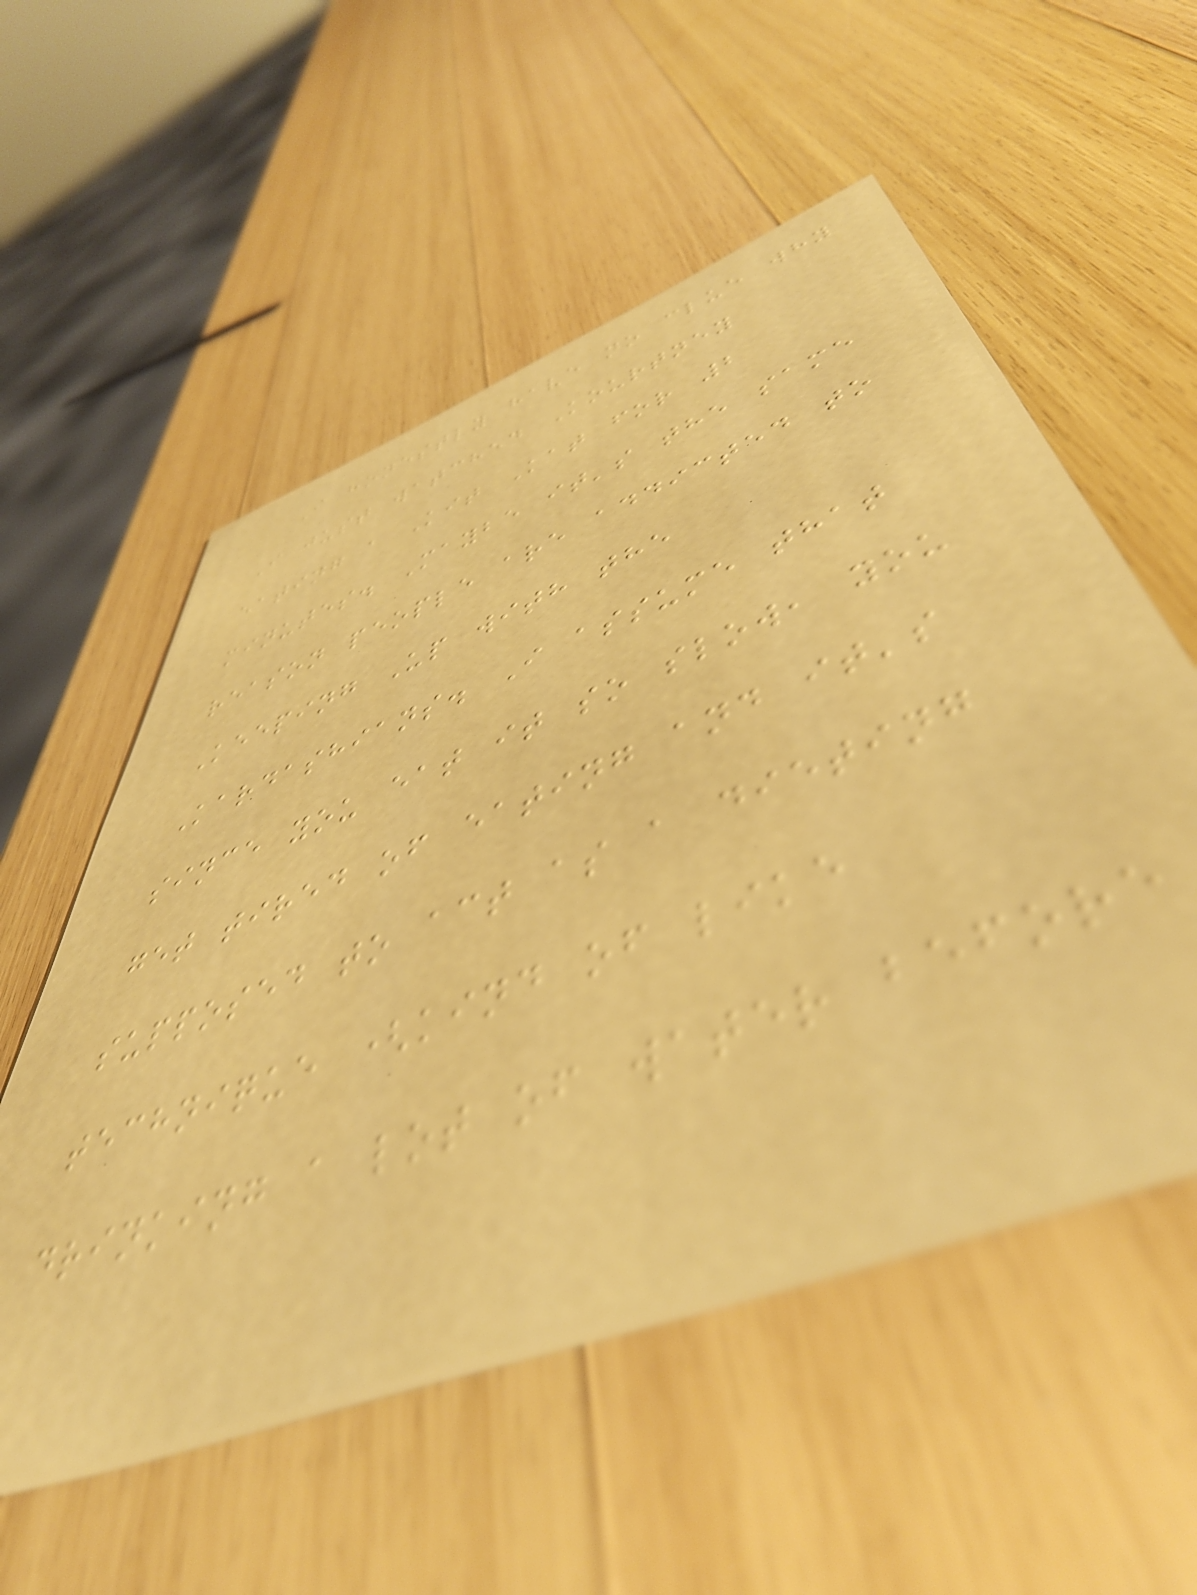I honestly have no clue why
I just watched Kourtney
eating a Kit Kat for 2
minutes. Maybe it's the same
reason people are addicted to
Keeping Up with the
Kardashians. I assume that
since you eat it so slow, you
get tired of eating and it's
supposed to act as a dieting
technique (kind of like
drinking a lot of water before
